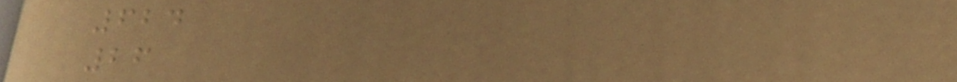624
26
